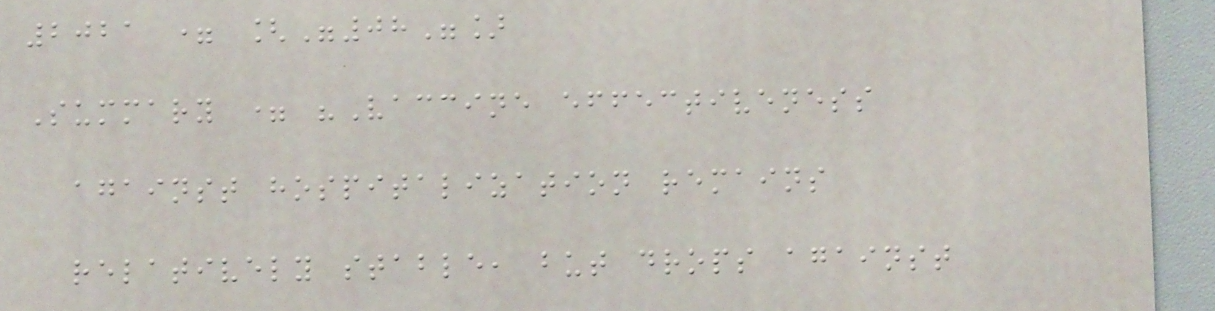2021 = ["08"]
Summary = "Vaccine effectiveness
against hospitalization remains
relatively stable, but drops against
